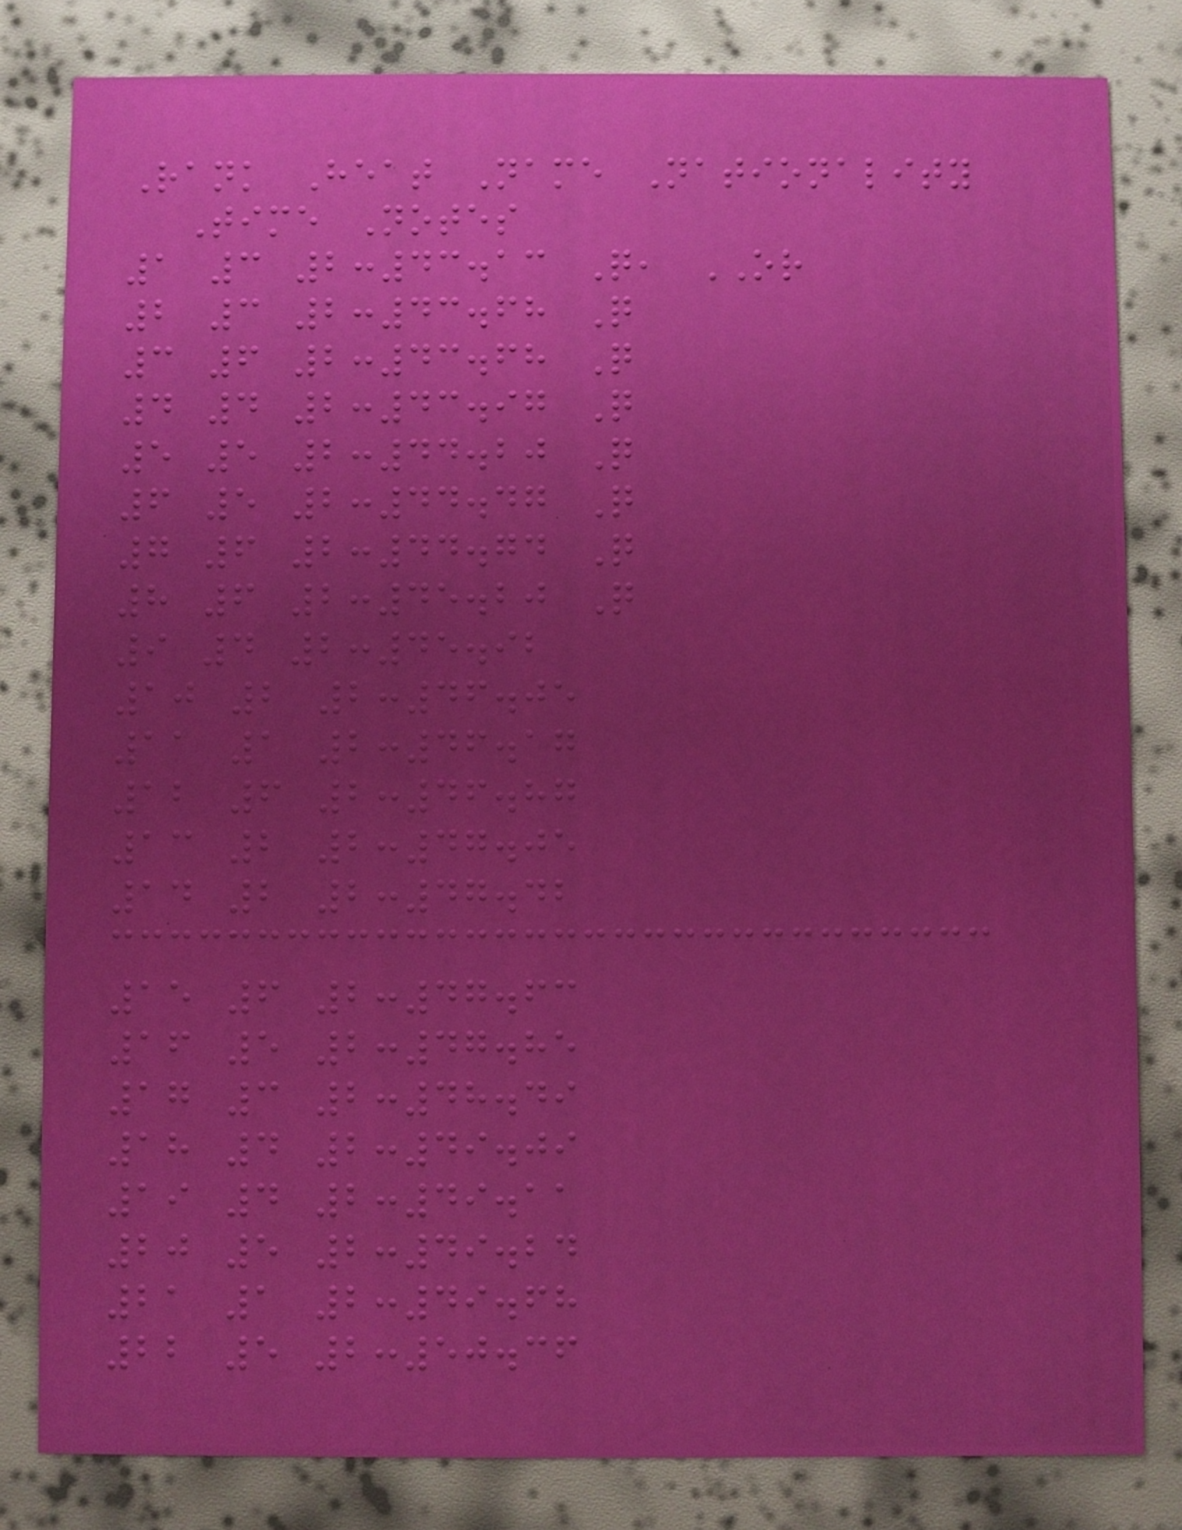Rank Heat Name Nationality
Time Notes
1 3 2:43.13 Q, OR
2 3 2:43.68 Q
3 6 2:43.68 Q
4 4 2:43.97 Q
5 5 2:44.20 Q
6 5 2:44.47 Q
7 6 2:44.74 Q
8 6 2:45.20 Q
9 4 2:45.92
10 2 2:46.05
11 1 2:46.17
12 6 2:46.87
13 2 2:47.05
14 2 2:47.42
15 6 2:47.63
16 5 2:47.85
17 3 2:48.49
18 4 2:49.09
19 4 2:49.11
20 5 2:49.24
21 1 2:49.68
22 5 2:50.36
